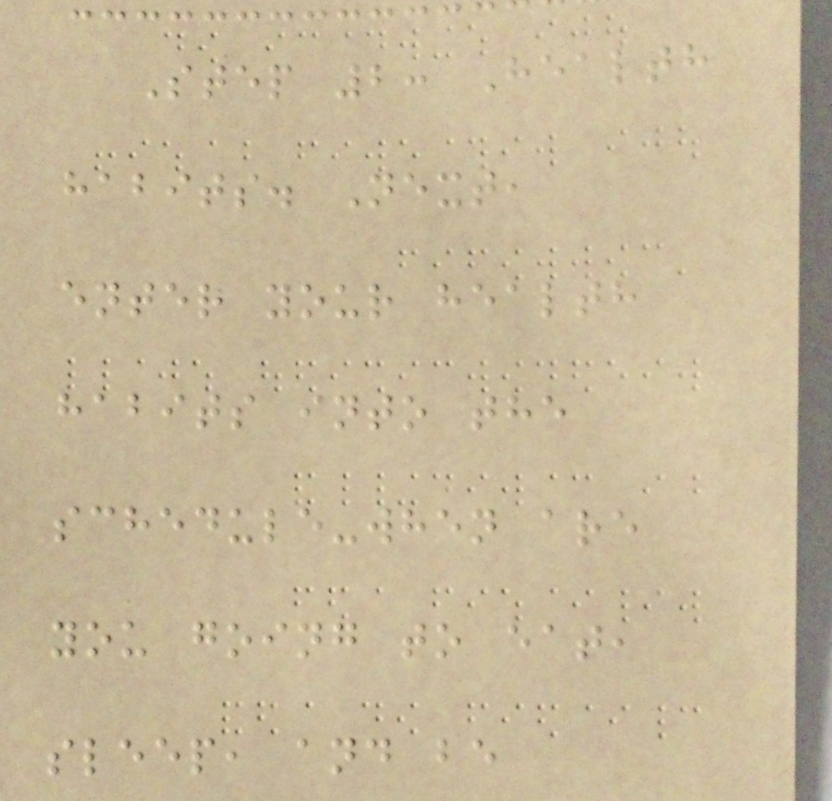Step 2: Health
habits. Next,
enter your health
habits into the
schedule-when are
you going to eat,
sleep, and be
